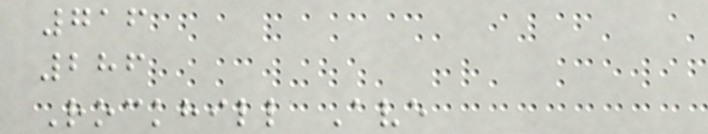716
286
Rockhill Ave
